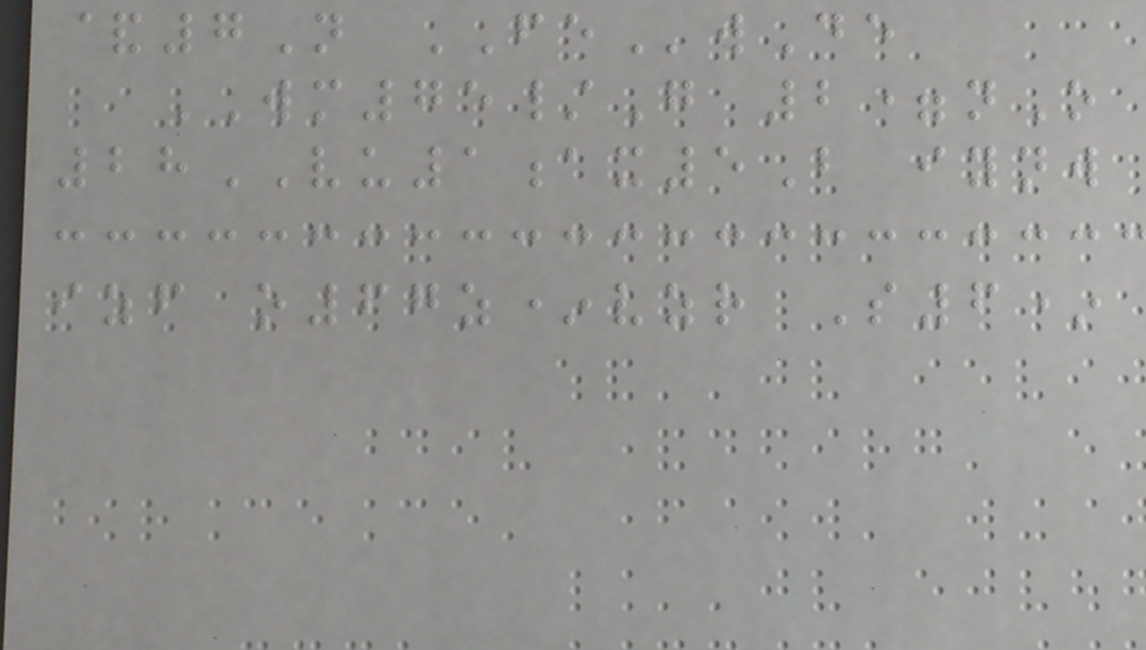&7N FEwDe
WM75/G 2=nO
28VU1ax5B iynw
izf o67z*vzr S6*
